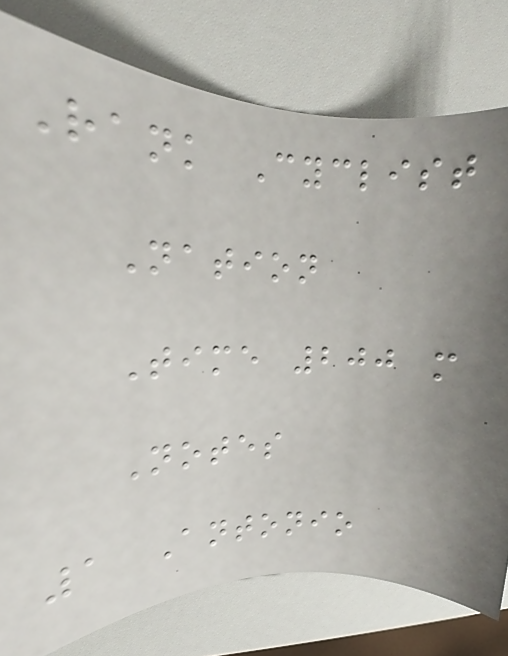Rank Cyclist
Nation
Time 200 m
Notes
1 Antonio
